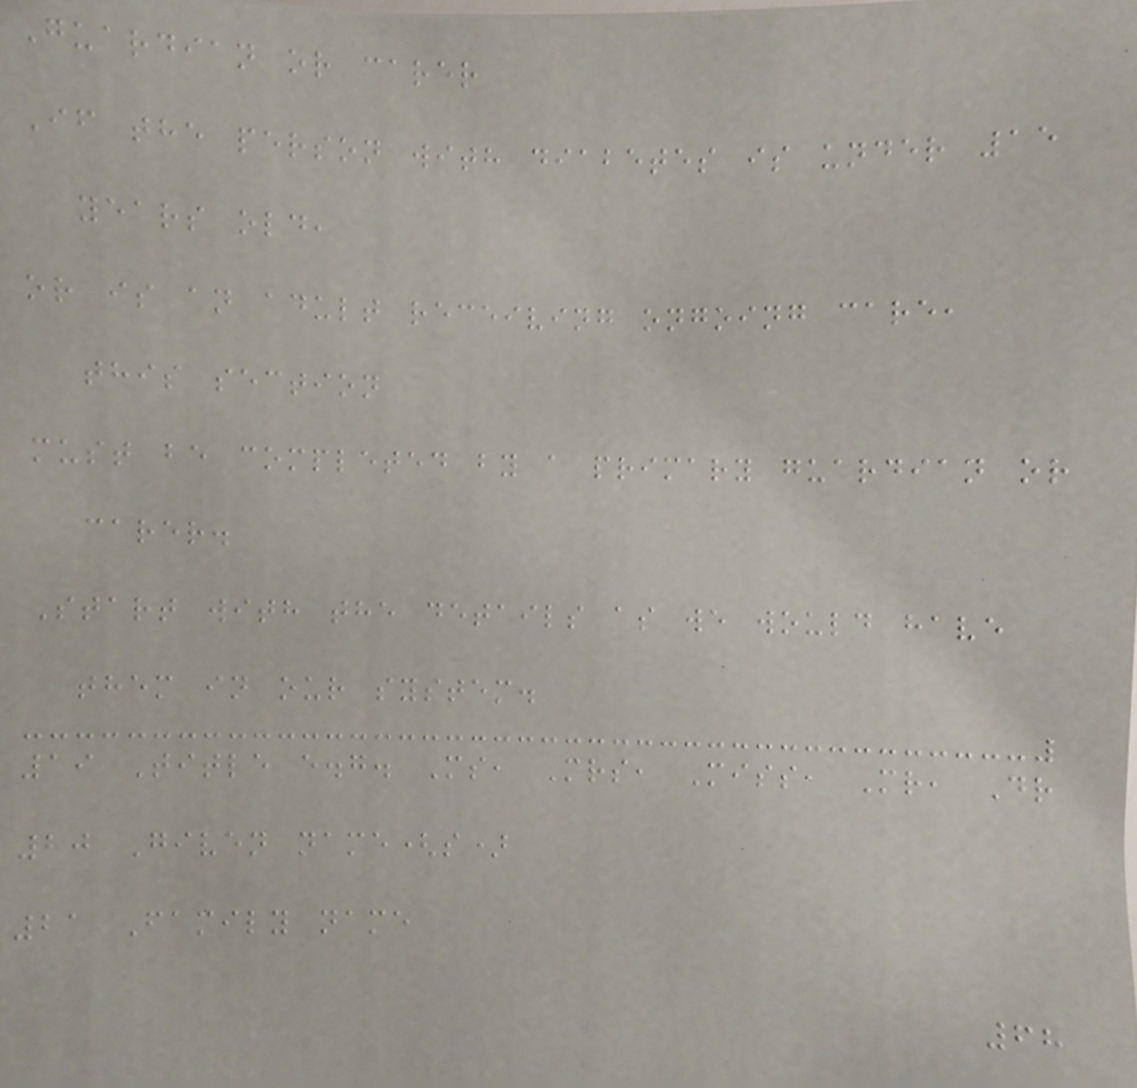Guardian or carer
If the person with diabetes is under 15
years old,
or is an adult receiving ongoing care,
this section
must be completed by a primary guardian or
carer.
Start with the details as we would have
them in our system.
19 Title e.g. Ms, Mrs, Miss, Mr, Dr
20 Given name(s)
21 Family name
68
